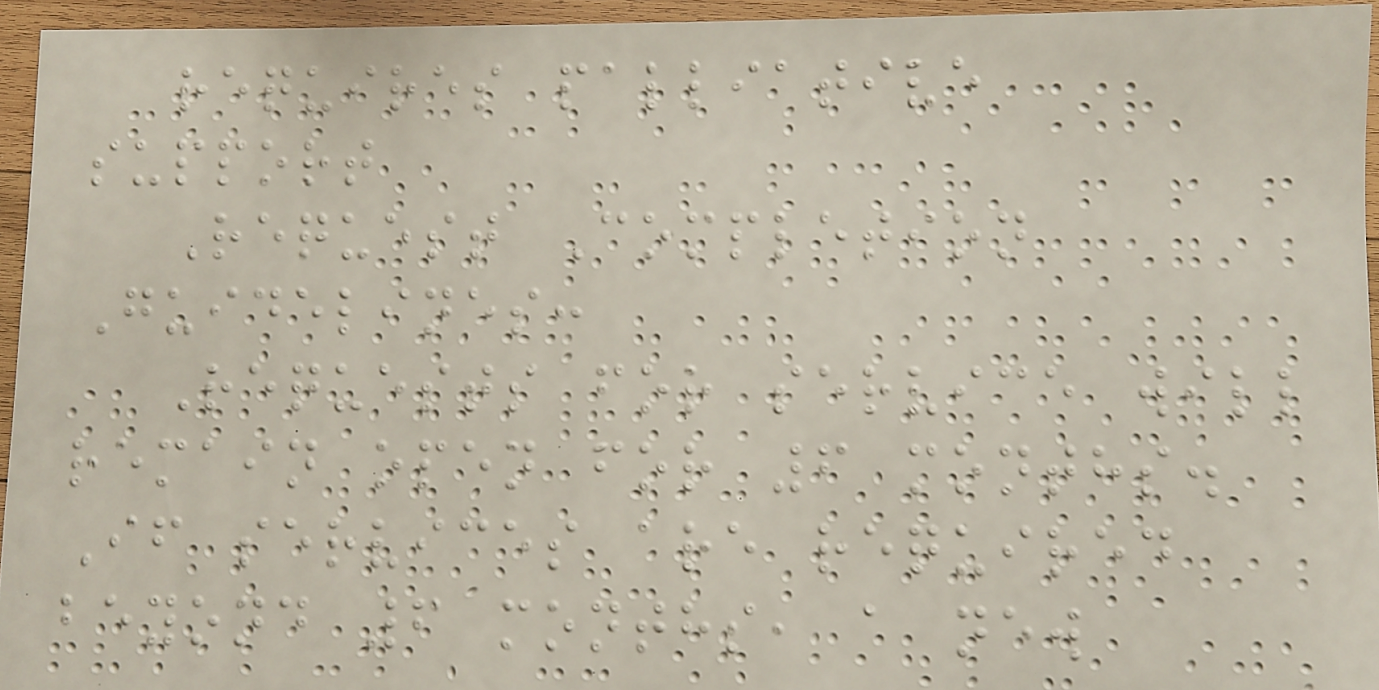requires palliative
support
Request Completion
Guidelines:
Requests for service will
remain open for 6 months.
If services are required
beyond 6 months, a new
